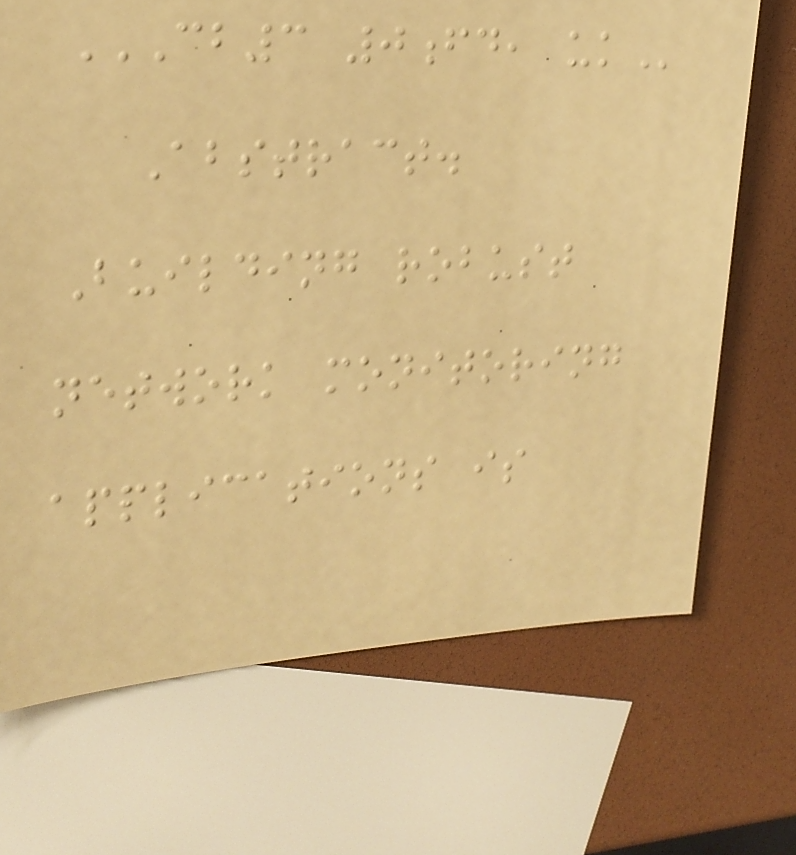CB3 0FD, UK
Abstract.
Building robust
network monitoring
applications is
